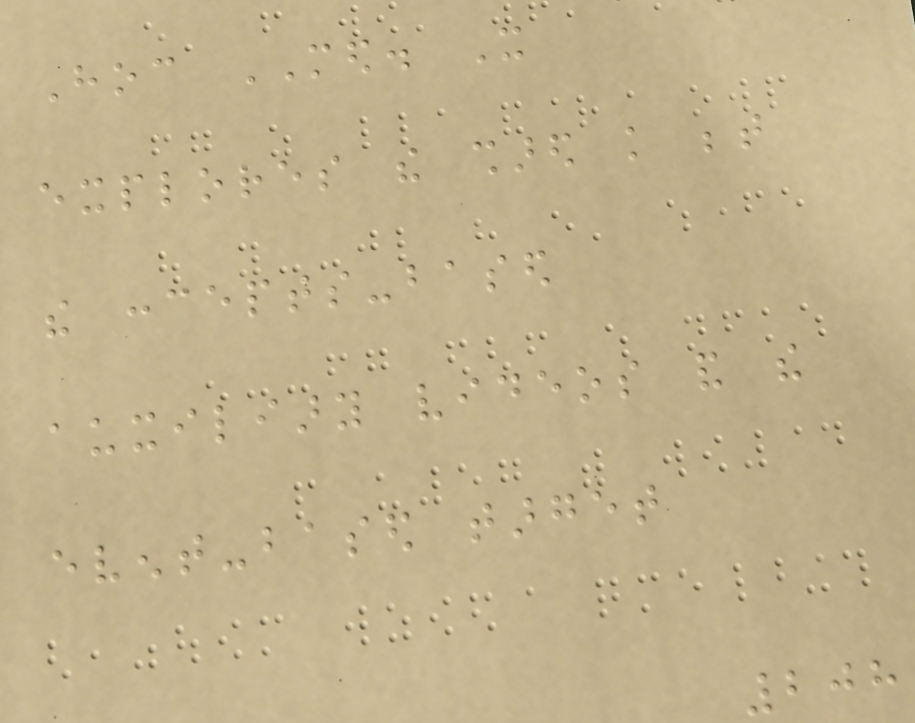Hoc MED. It
explores the shared knowledge between
the concepts-based
auxiliary videos and the
event-based target
208
